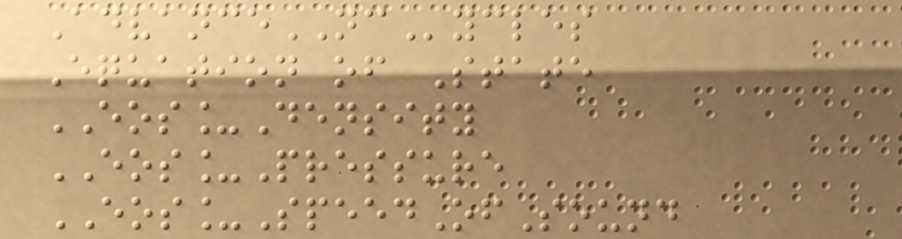AdvanceNCycles
Equation of State
EOS_Density
EOS_Pressure
EOS_SpeedOfSound
